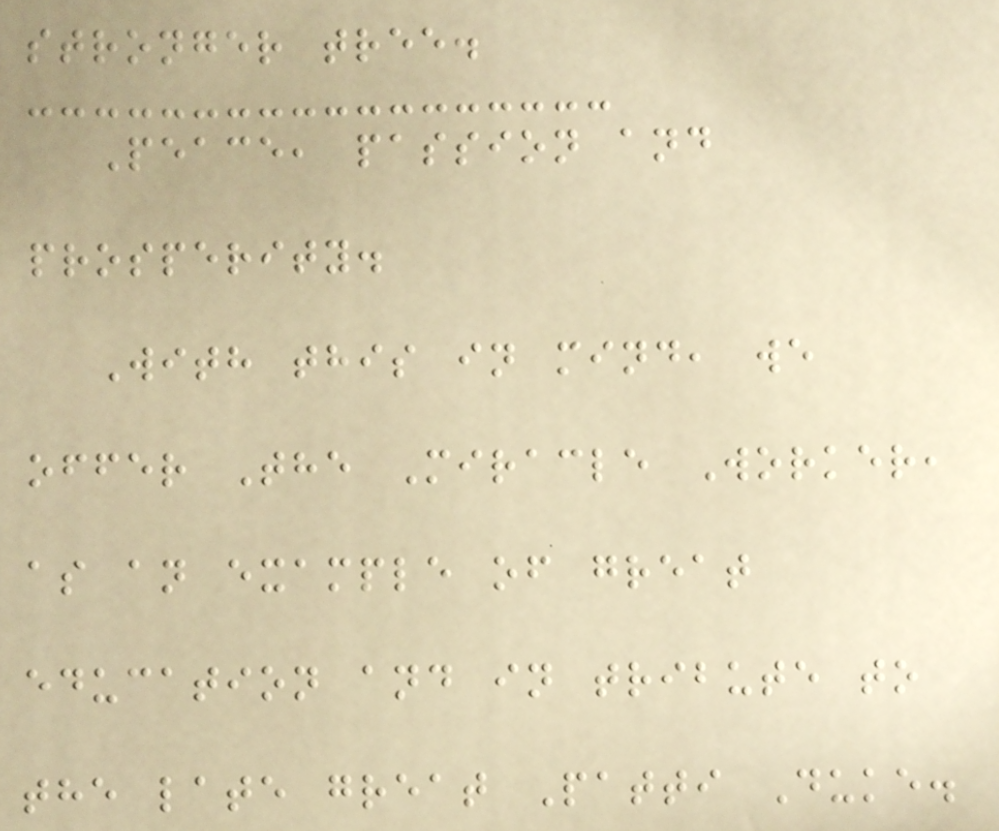stronger tree.
Peace, passion and
prosperity.
With this in mind, we
offer The Miracle Worker,
as an example of great
education and in tribute to
the late great Patti Duke.
